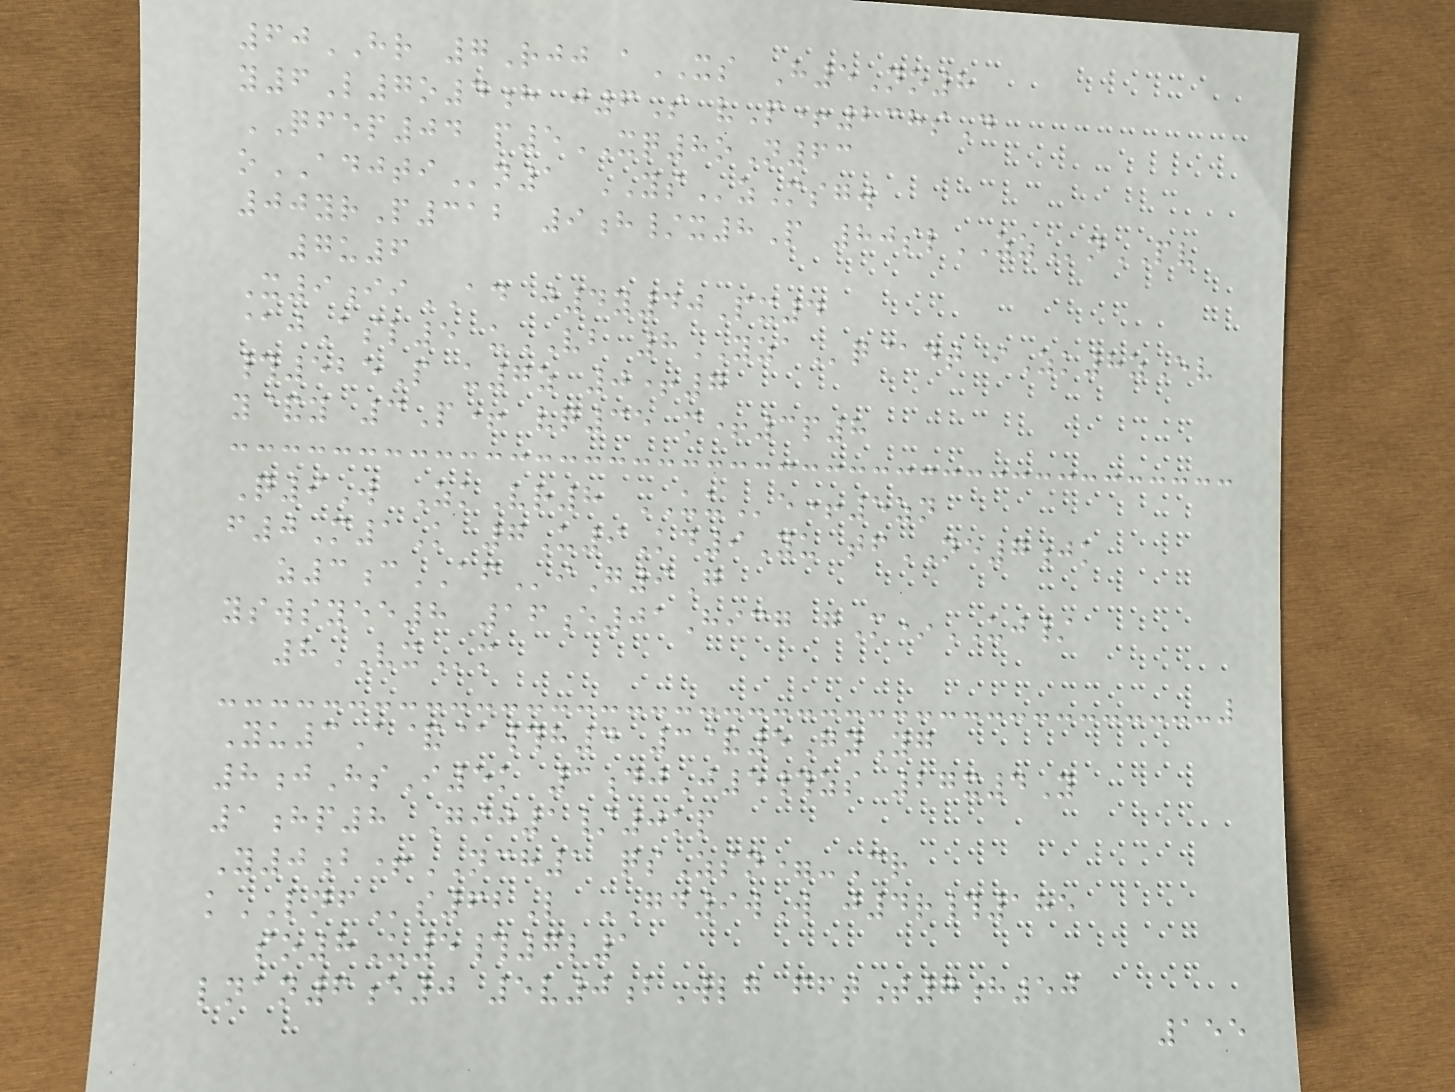60HR 7Rjj aXS H5No8
y6L7o4h j6S vP+238sD
QFEP04 p5XQ8oN63
oADJTIn1 YSzMsgw
00yrP312 9h/x8P 80slZZnPV
7u6
X9iiAD j4y40Px4
@jAsl5 uVB 8YZAq@dt iZk8zEv
#525P u7z 0+7
y&y 3P+ vq35 m+3p8
Q9W ZkVr8 UUe+5zn
f0M1K 7U9Kd9Yu tfNE7jk
z3cAFiG9G
yswsyee8 16e01Hicg gM*UJ/
8VXm
Yu3A&@#h4 3&5GyYg
8jHsI5k 3djJ5#zs 27x4Y
1hp8 Gij1/0kp
Y0b+NCH1 qsZsn=-Cr
kLNFs62L GD9wW j4r#185
so8U5#7l1
lnan6e0 5v0bWlg fftT7h50
155
